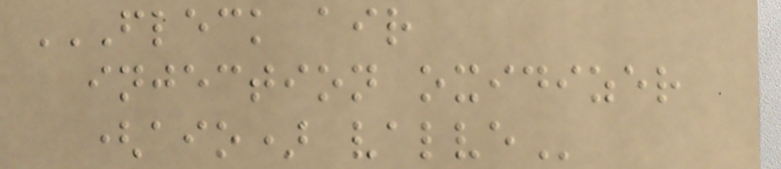FLECK AIR
INJECTION OXIDIZER
(AIO) VALVE
